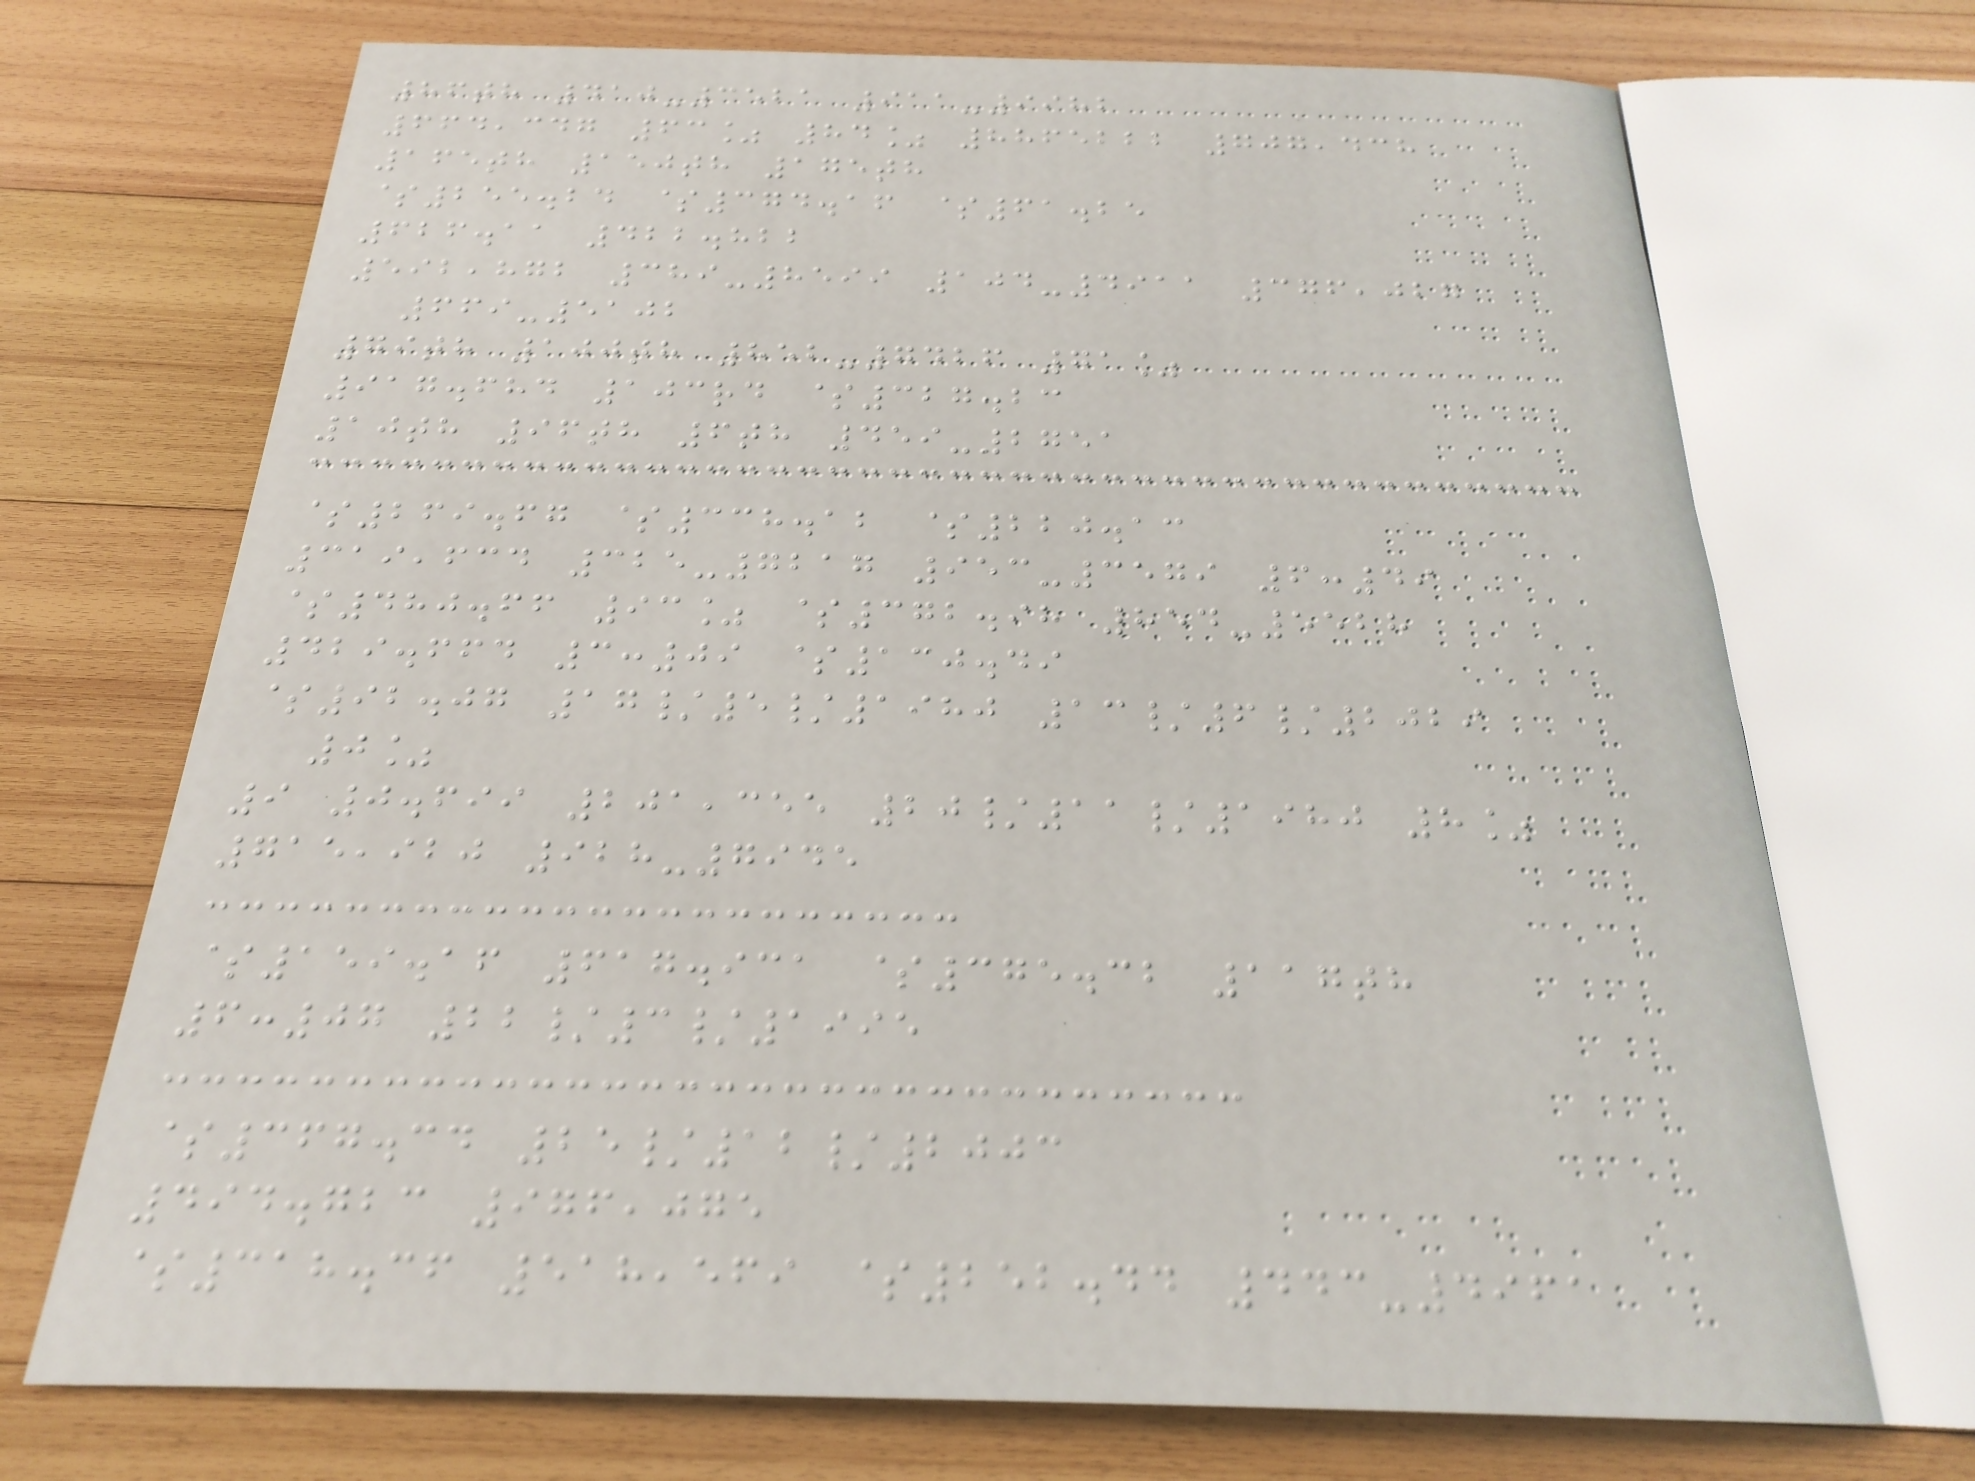86th 410-3521 911-9982
664,347 63% 84% 8865222 707,438
165th 150th 175th
$255.24 $374.16 $61.25
626.11 422.822
592,872 389-8599 104-4911 376,027
669-5102
79th 100th 852-7426 71%
917.684 103rd $327.23
10th 96th 6th 459-2751
$269.67 $338.12 $220.13
319,634 325-7217 953-3579 6:49
$480.66 93% $372.98 854-5528
429.664 3:09 $130.49
$92.07 17/5/1980 13/6/2029
0%
9 0.699 201,355 20/11/1980 8%
715,920 928-7945
$159.16 617.931 $375.32 117th
6:07 22/3/1995
$367.34 25/12/2003
494.723 976,075
$318.36 518,569 $252.44 443-4961
